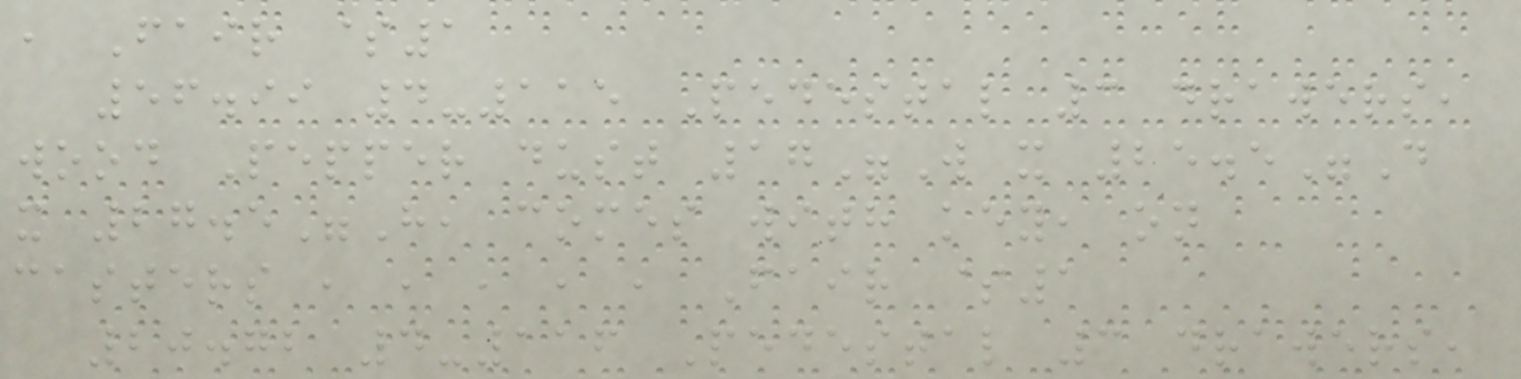, Fair $1
56.99 4-115 Pedestal 3 drawers,
wood Pepper dust 17"W x 25.5"D
x 27.5"H, comes with key, on
casters , , , , , Fair $1
20.72 4-116 Pedestal 3 drawers,
